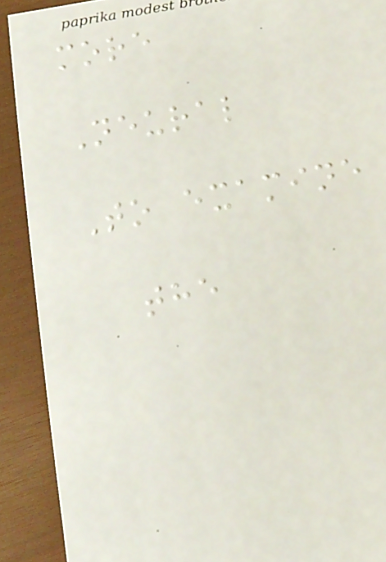more
Neural
To examine
the
